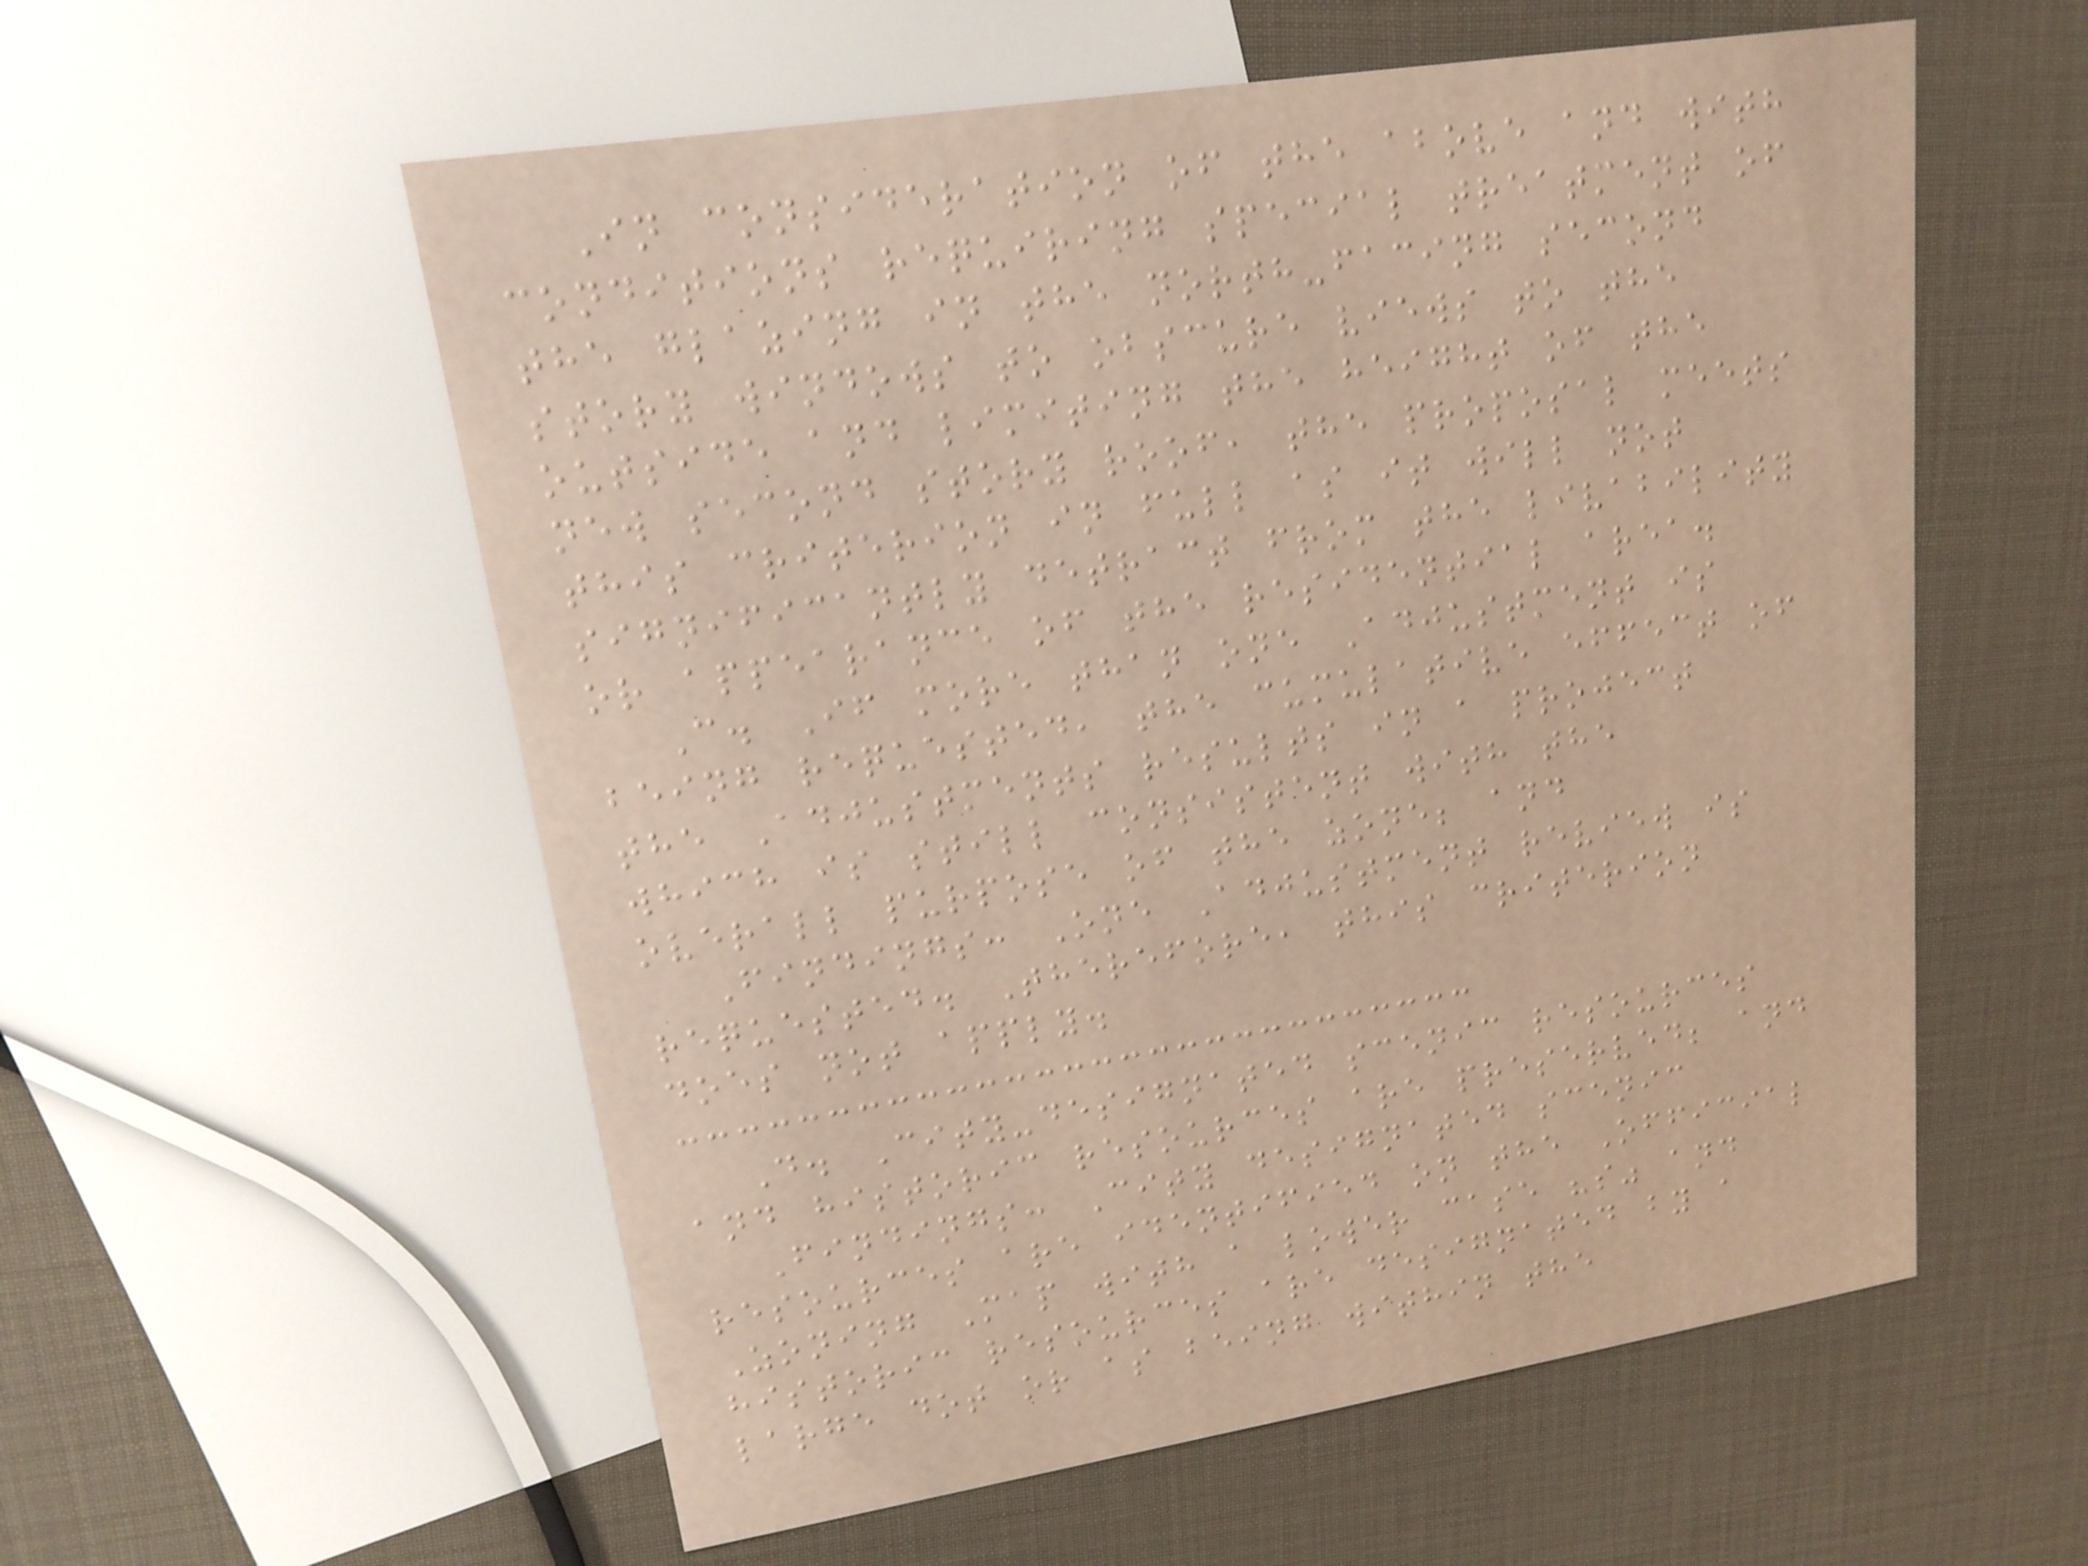In consideration of the above and with
conditions requiring special treatment of
the glazing in the north-facing second
story windows to obscure views to the
outside and limiting the height of the
new second story roof, the proposal meets
this criterion in full as it will not
significantly detract from the livability
or appearance of the residential area.
C. If more than one Adjustment is
being requested, the cumulative effect of
the Adjustments results in a project
which is still consistent with the
overall purpose of the zone; and
Findings: One Adjustment review is
requested. Therefore, this criterion
does not apply.
D. City-designated scenic resources
and historic resources are preserved; and
Findings: City designated scenic
resources are identified on the Official
Zoning Map with a lower case "s" and
historic resources are designated by a
large dot or as being within the
